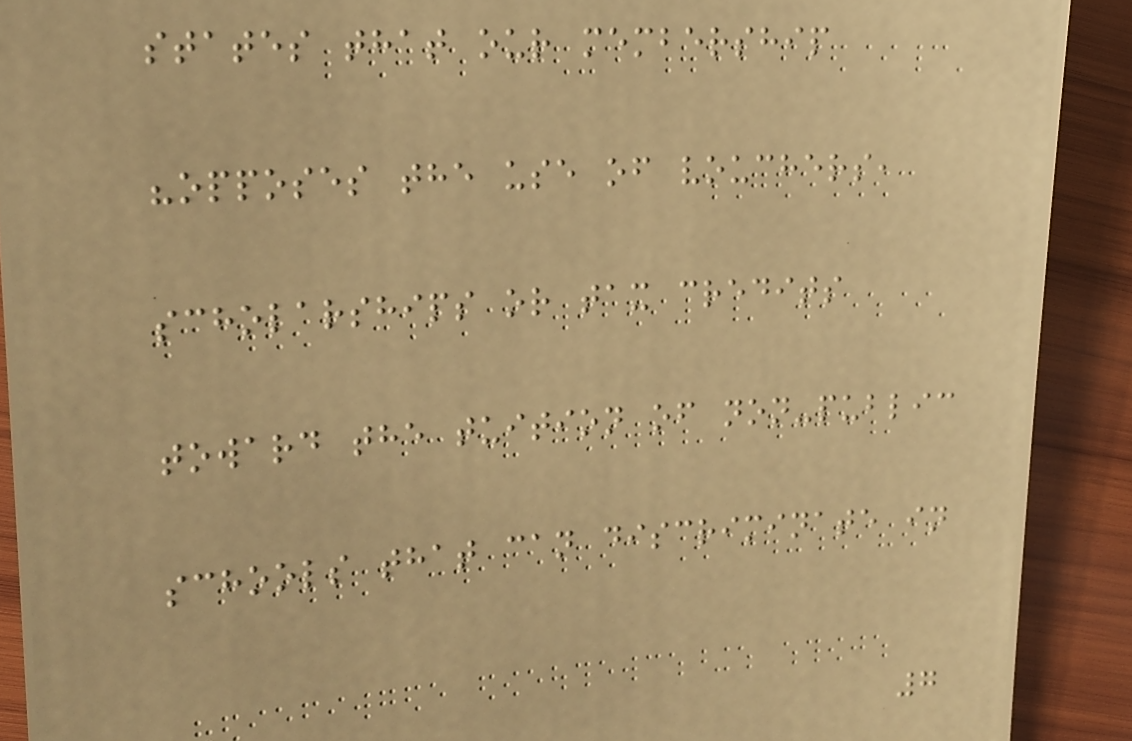states that our membership
"opposes the use of vouchers,
scholarships or tax credits
toward the tuition of non-public
schools that can discriminate in
7
